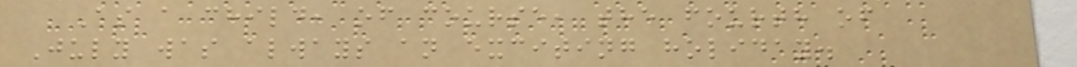As a child, of course, the fourth of
July was always an exciting holiday.
